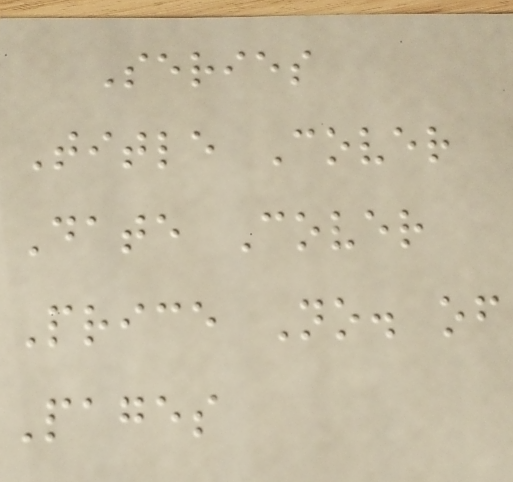Series
Title Cover
Date Cover
Price No. of
Pages
